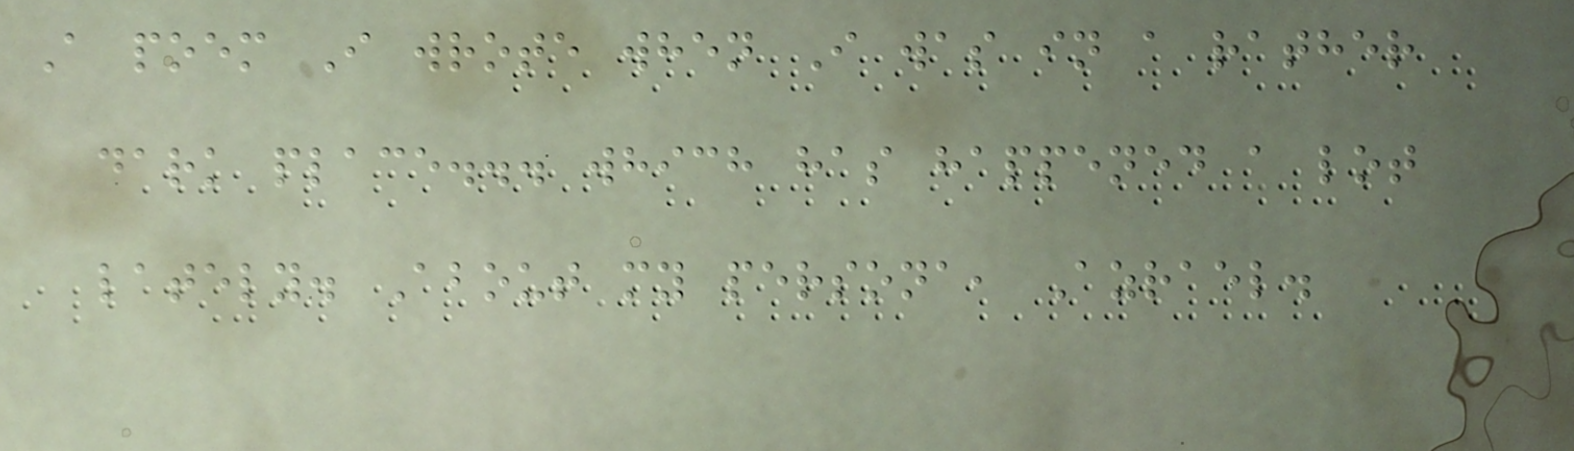A poem I wrote when I was in a rather
dark place... which has happened a lot
lately. About my persona, Azrael.
